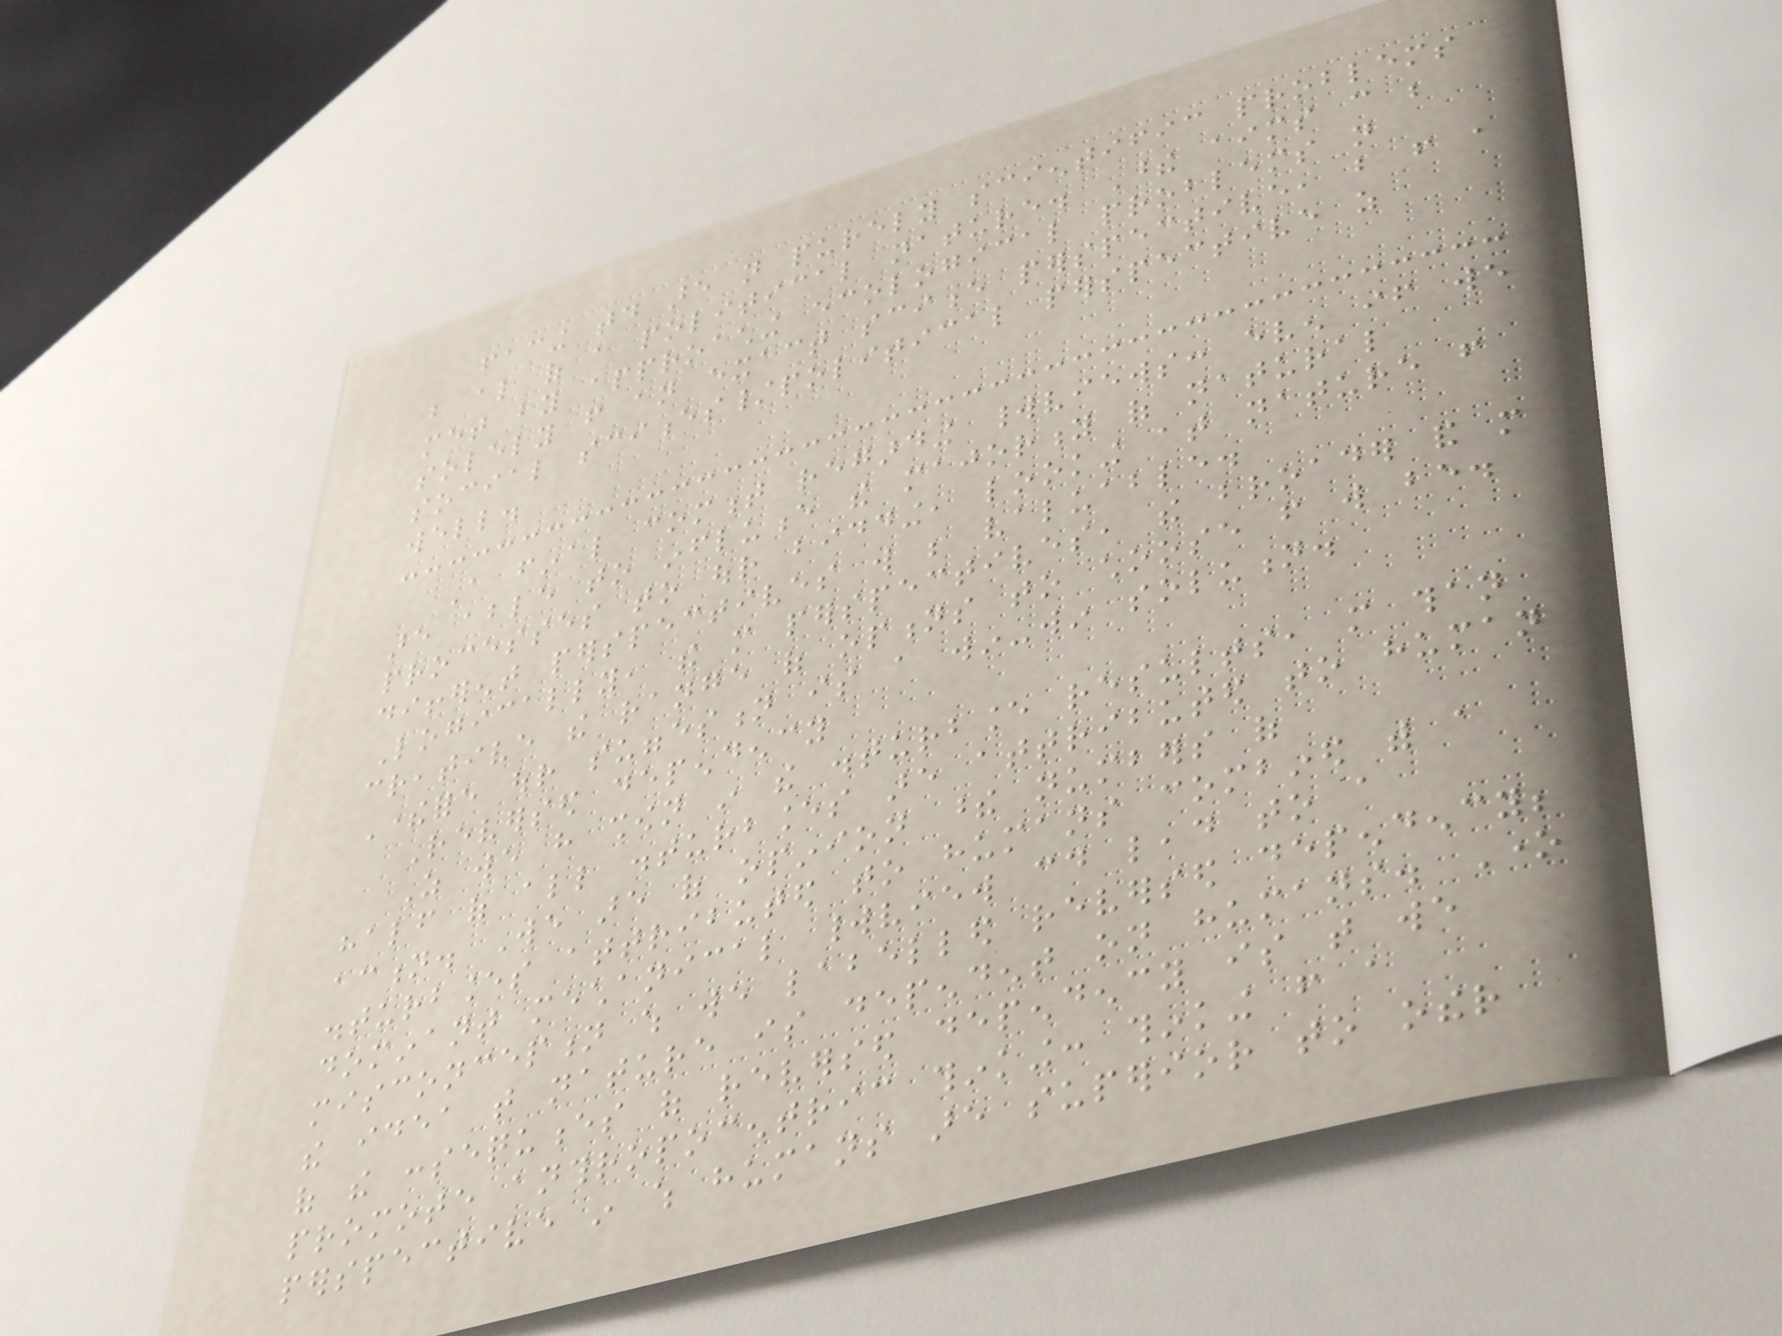facing today are not purely scientific problems
but also of a political nature. These aims can be
met by approaching ecological problems not
solely from an exact science perspective, but from a
social sciences/political perspective as
well.
A final comment regarding worldviews: even if we
are able to influence the majority of natural
processes to our bidding, looking at nature from
different perspectives will be valuable.
Logically, the more perspectives, the broader and more
creative the range of options to choose from will be.
Therefore our suggestion is a win-win solution.
Reversed dependency
As we have shown in the disturbance results, more than
half of all disturbances are attributed to human
action. We are of opinion these numbers of
disturbances attributed to humans combined with a
dominant mechanical worldview could lead to a
misconception which we labelled reversed dependency;
the idea that nature is dependent on humans. One
of the consequences of reversed dependency is that we
promote anthropocentric thinking: thinking from a
perspective in which humans are superior to other
